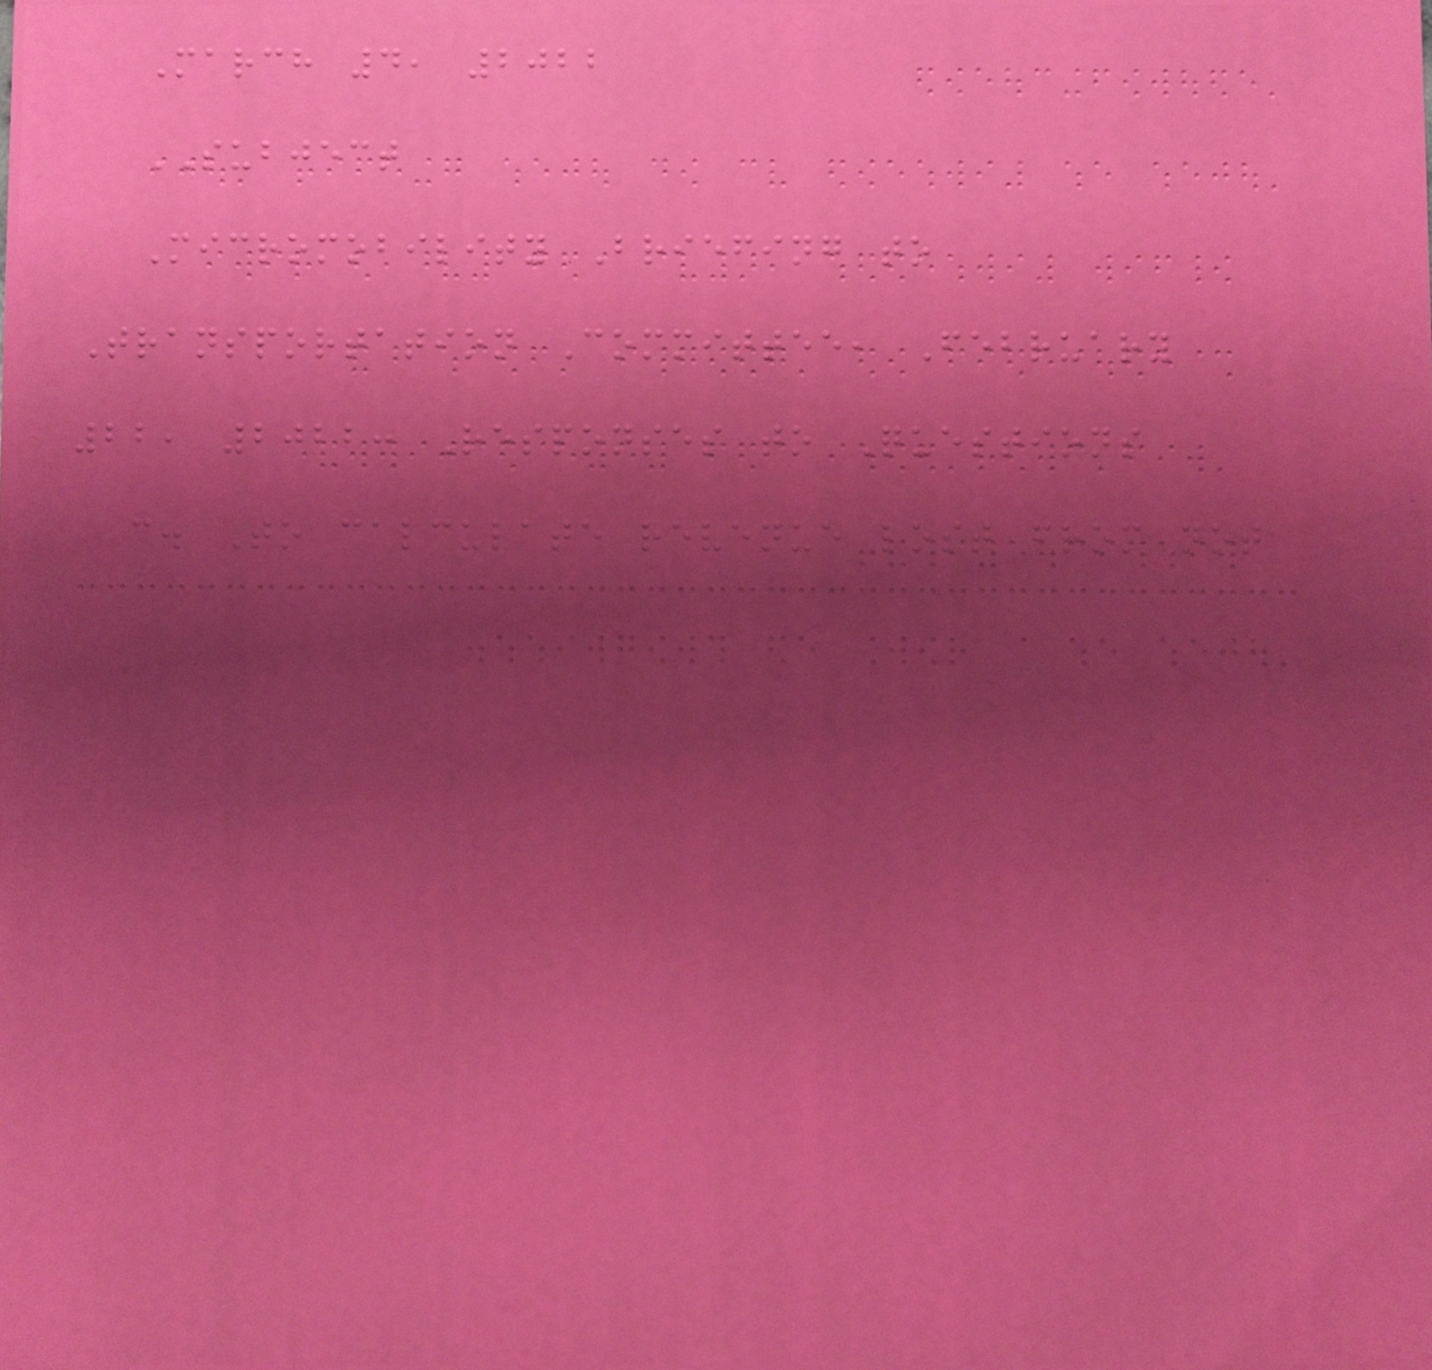March 4, 2022
SUBJECT
Micromobility Briefing to
Transportation Committee, February
22, 2022: Responses to Questions
c. To calculate revenue lost from not
